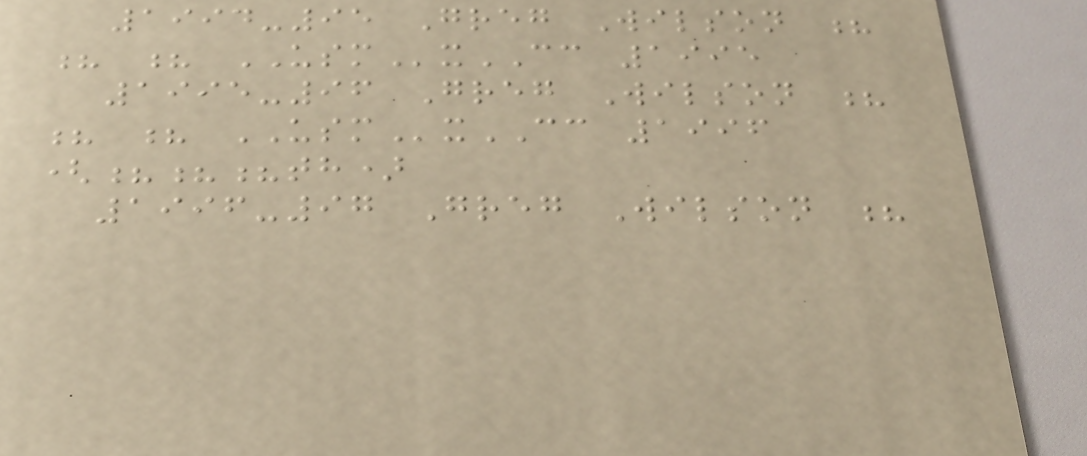1994-95 Greg Wilson ?
? ? USMxCC 1995
1995-96 Greg Wilson ?
? ? USMxCC 1996
(???th)
1996-97 Greg Wilson ?
